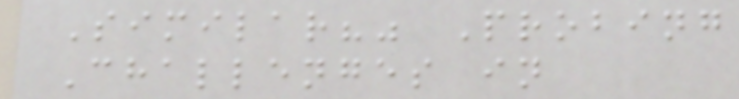Similar?" Probing
Challenges in
